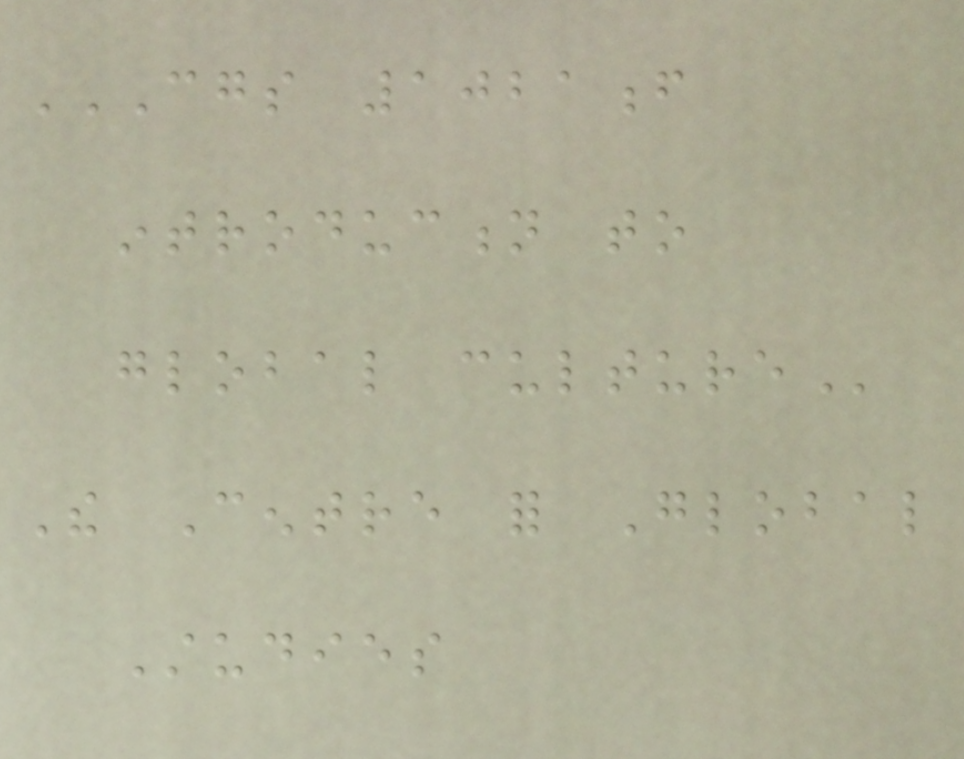CGS 1021F
INTRODUCTION TO
GLOBAL CULTURE
The Centre for Global
Studies
